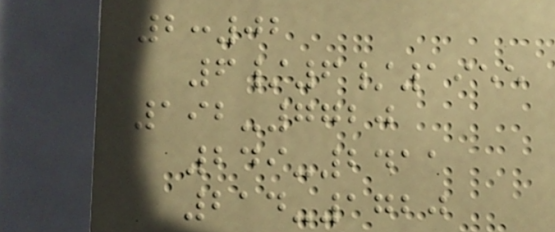2:02
6/6/1955
192-7720
249-2411
214-1720
